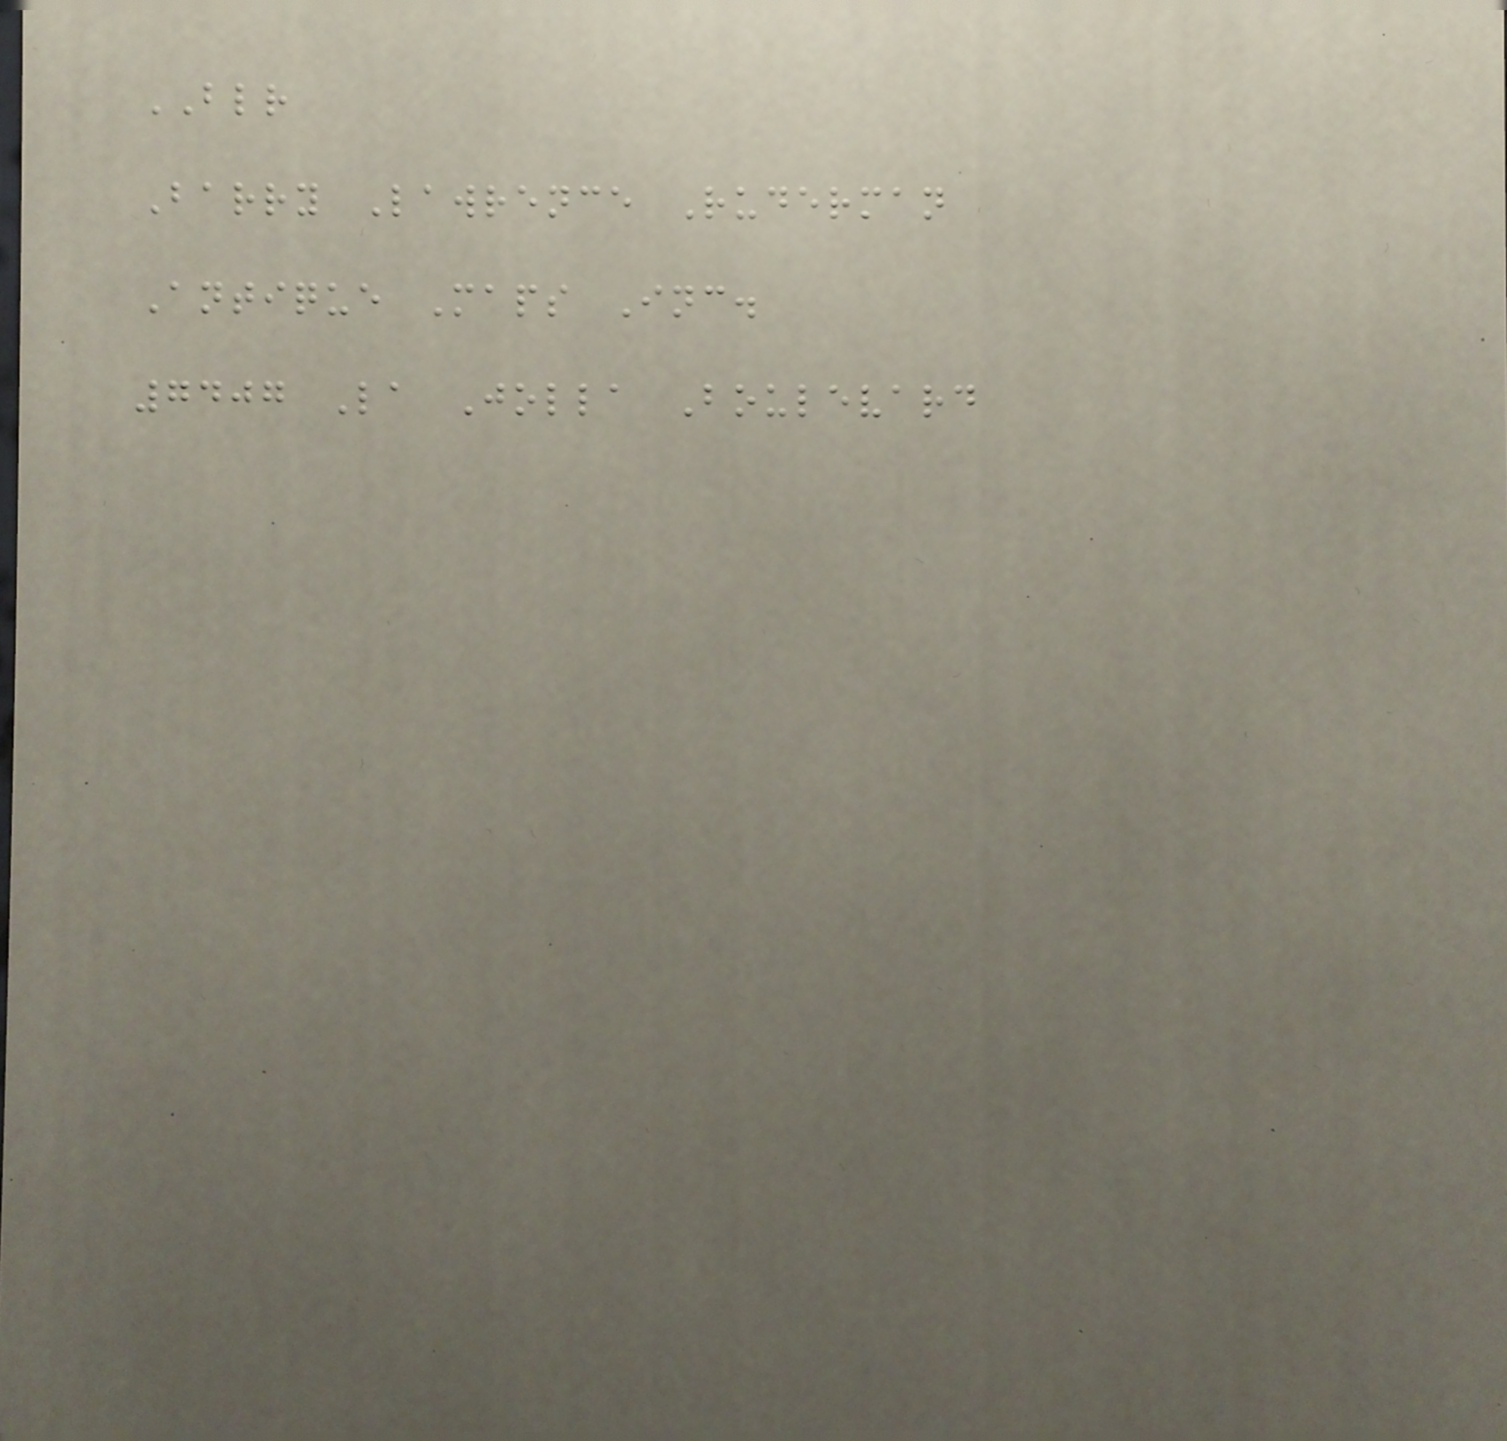BLR
Barry Lawrence Ruderman
Antique Maps Inc.
7407 La Jolla Boulevard
